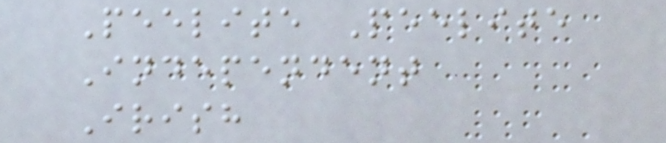Peelite Peelite
Independent
Irish
